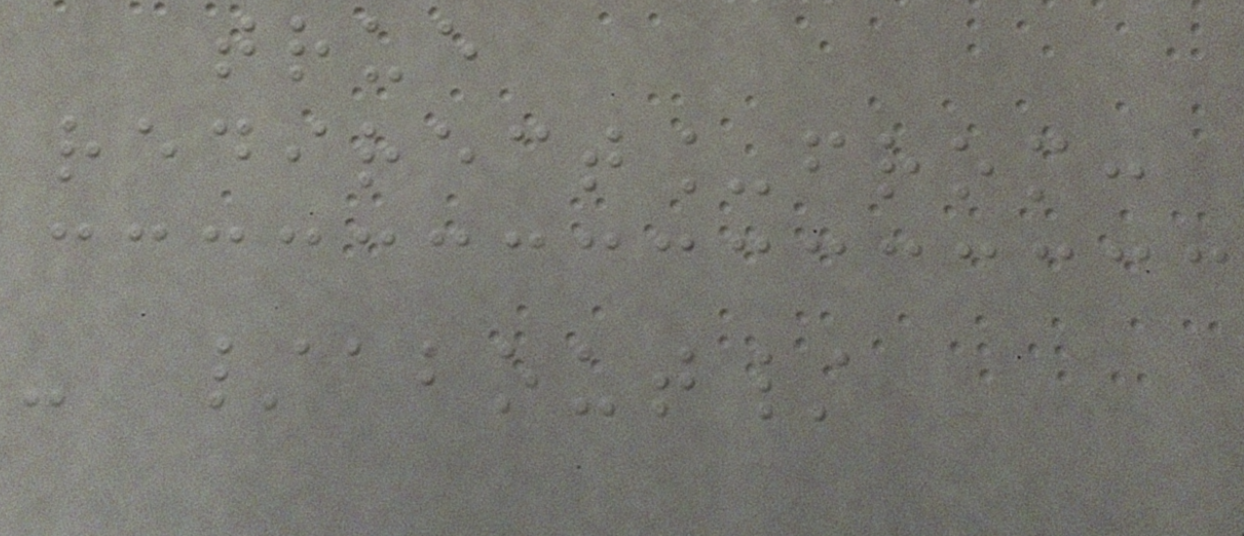true
redirect_from:
- /about/
